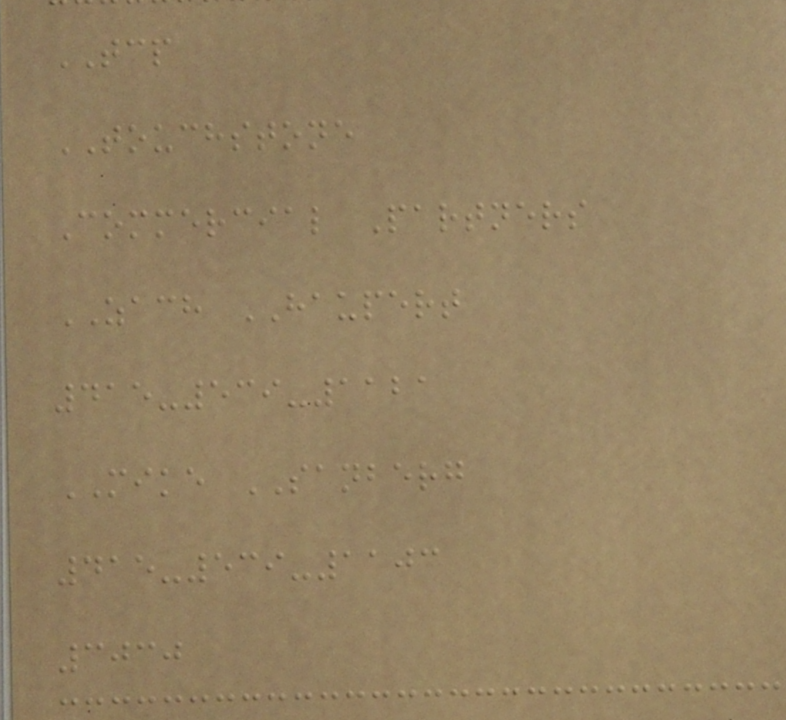TCP
TOUCHSTONE
Commercial Partners
ZACH HAUPERT
415-539-1121
MIKE SANBERG
415-539-1103
3030
